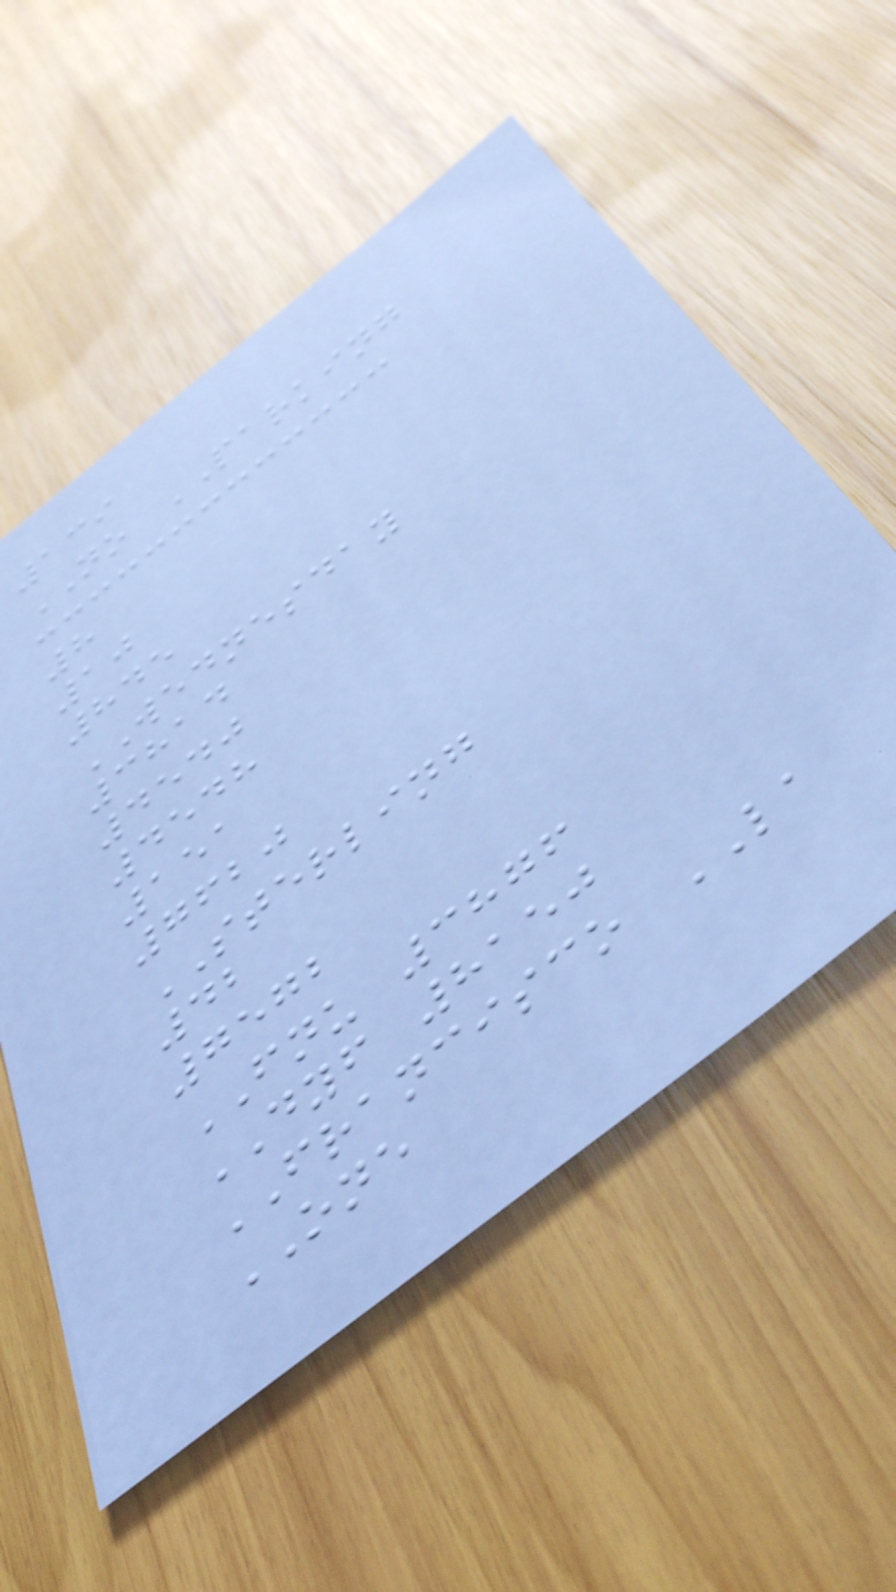139
NO PARKING
8
10
845
WEDNESDAY
3814
4540
4548
151
7620
STERLING
42
7572
FNU 3876
DYF 8150
FRANCISCO LA
ONE
